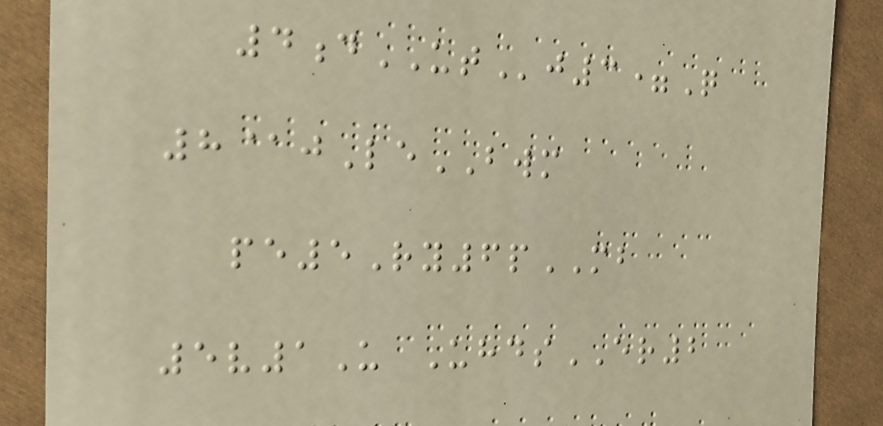4dUTj3=Q
8@jLeBWM
pe5Ry6pMB
5v1U UhdsER2
